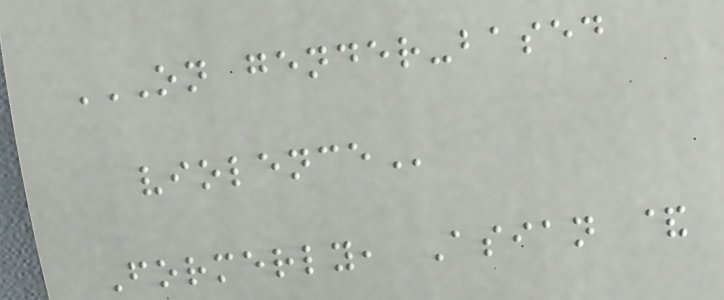ON GENDER-BASED
VIOLENCE
Formerly, Asian &
